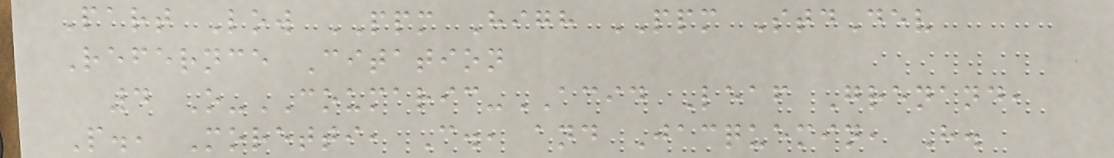Part Low PPM High PPM StdDev
Refernce Citation
4 O-COUMARIC-ACID Leaf Grenand,
P., Moretti, C., and Jacquemin, H.
